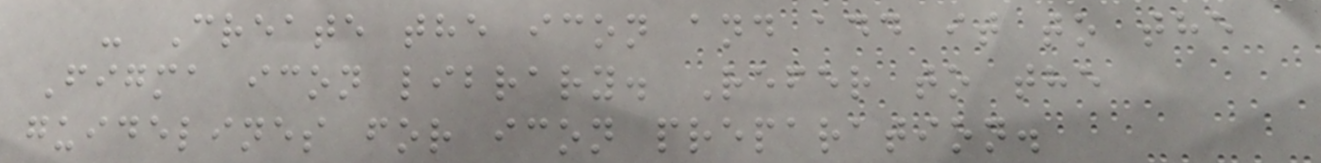- Create the icon and add it to the
Figma icon library. Refer to the
guidelines for icon preparation.
